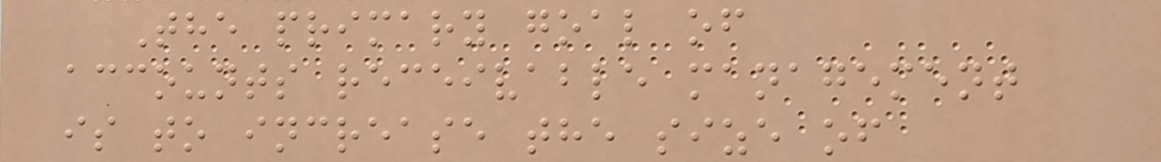The primary goal of
accounts receivable management
is to increase the size of
